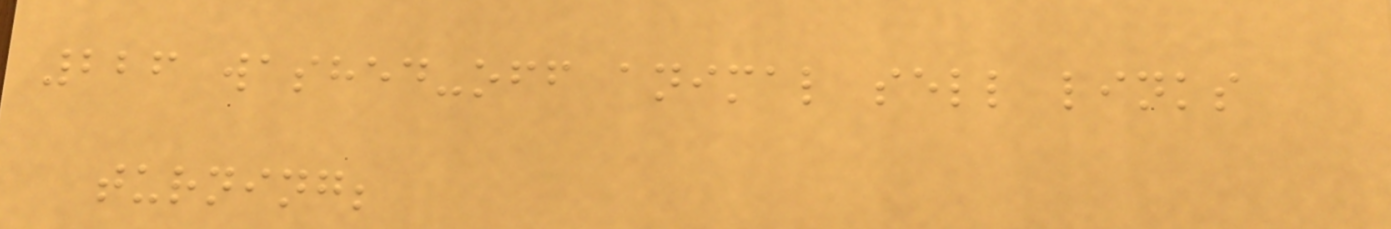226 washed-off animal sell links
turning;
